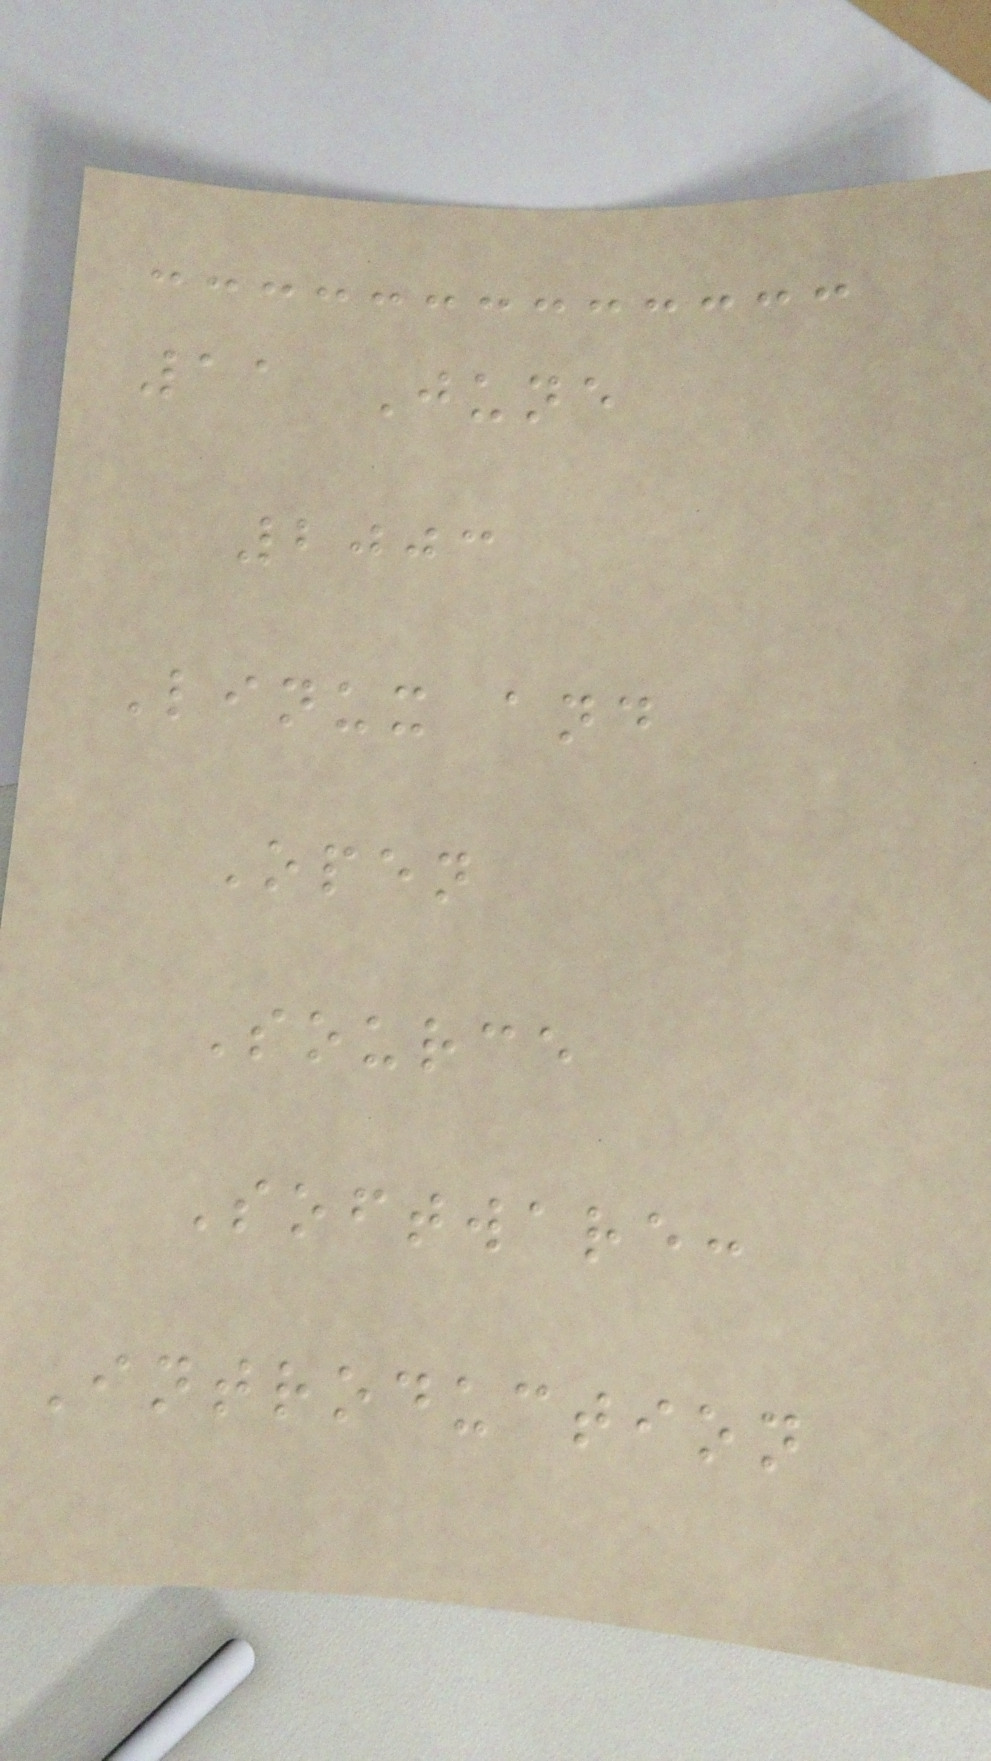11 June
2003
Linux and
Open
Source
Software:
Introduction
